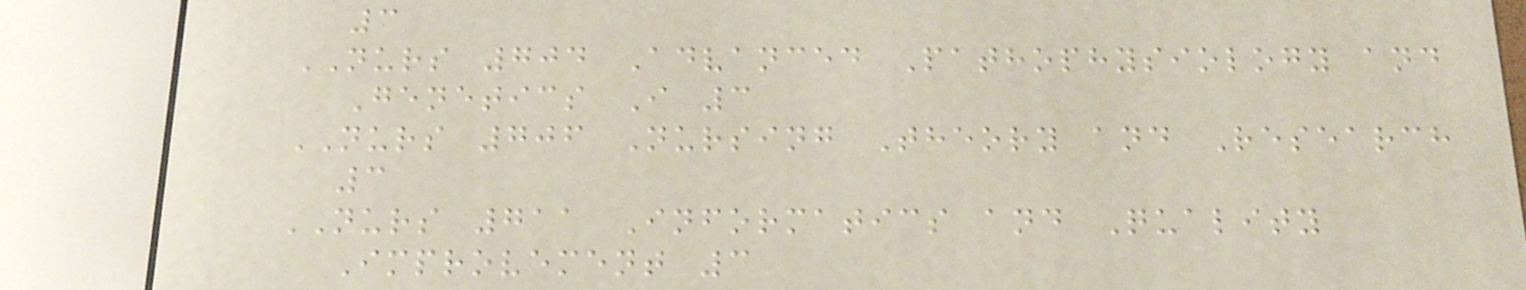3
NURS 704 Advanced Pathophysiology and
Genetics I 3
NURS 706 Nursing Theory and Research
3
NURS 711 Informatics and Quality
Improvement 3
